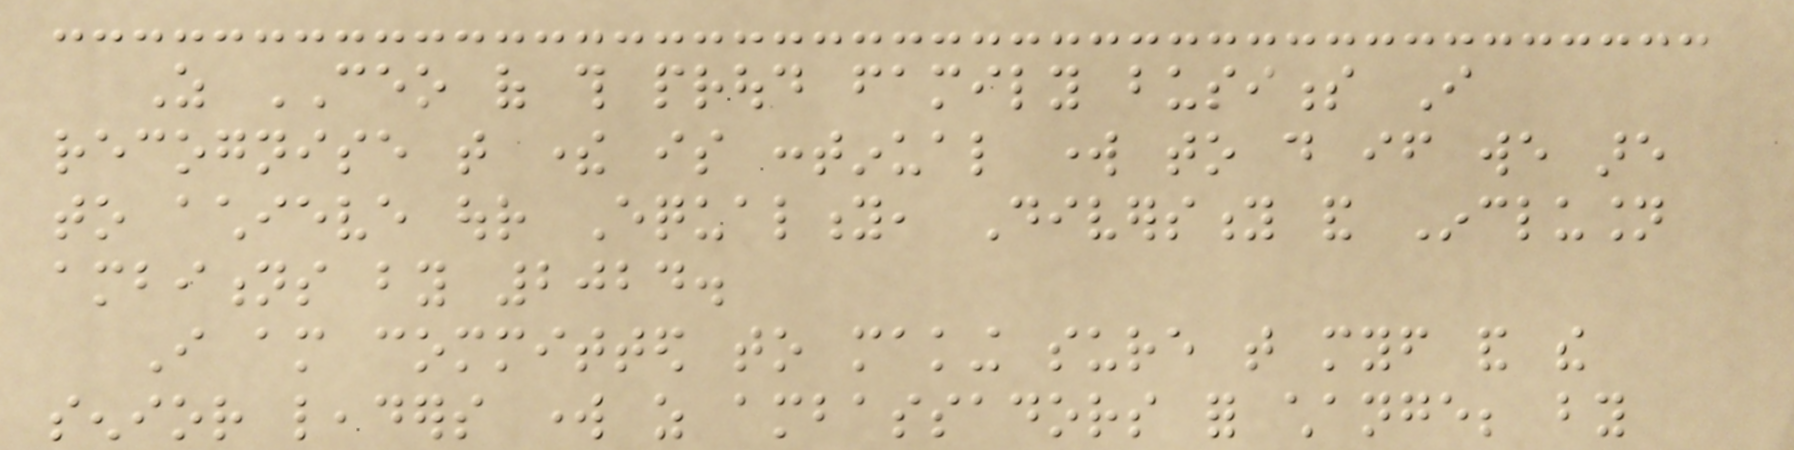As CEO of this proud family business I
recognise that there is continual work to do if we are
to achieve our Equality, Diversity and Inclusion
ambitions by 2024.
I am committed to making sure that myself and the
senior leaders work as ambassadors for change; by
